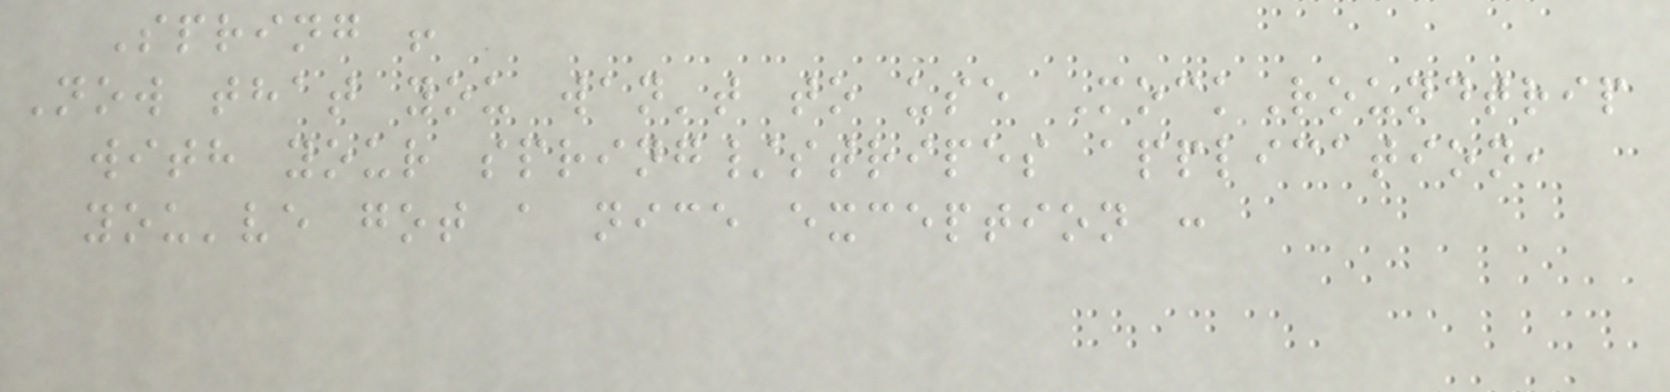Spring !
Now that you wan't to use MockRoundtrip
with your spring/stripes application,
you've got a nice exception :
